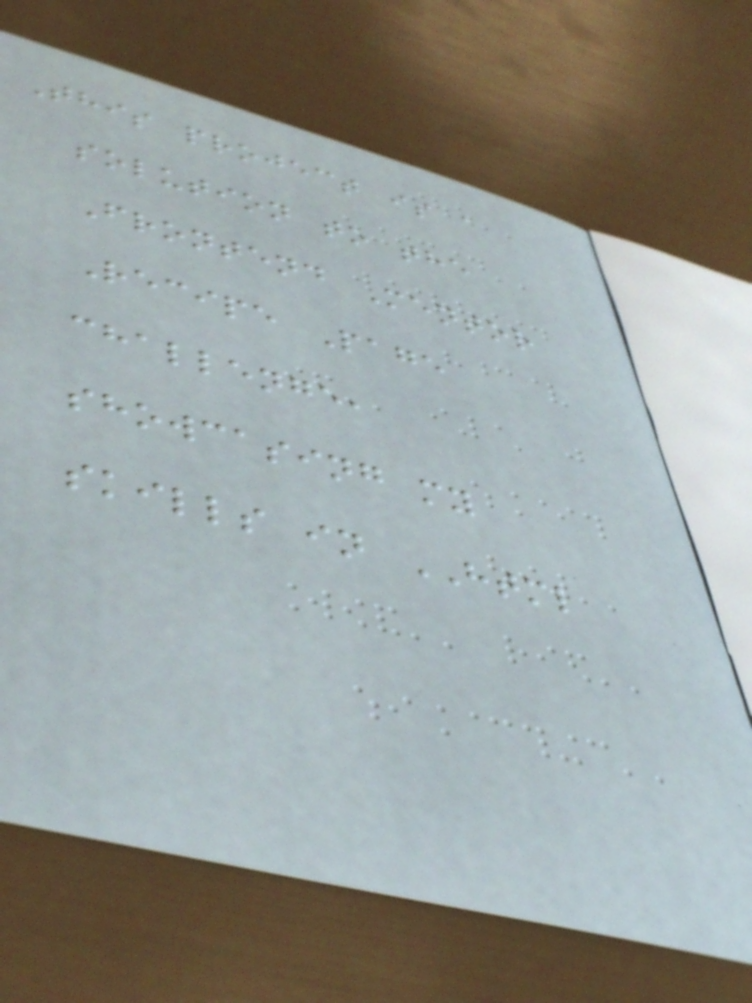This project is a
solution to the
Frontend Mentor
Recipe Page
challenge,
showcasing my
skills in HTML
